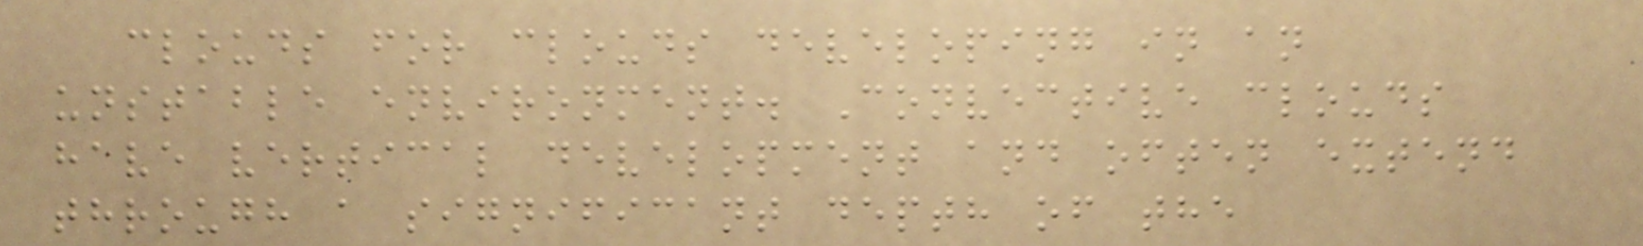clouds for clouds developing in an
unstable environment. Convective clouds
have vertical development and often extend
through a significant depth of the
